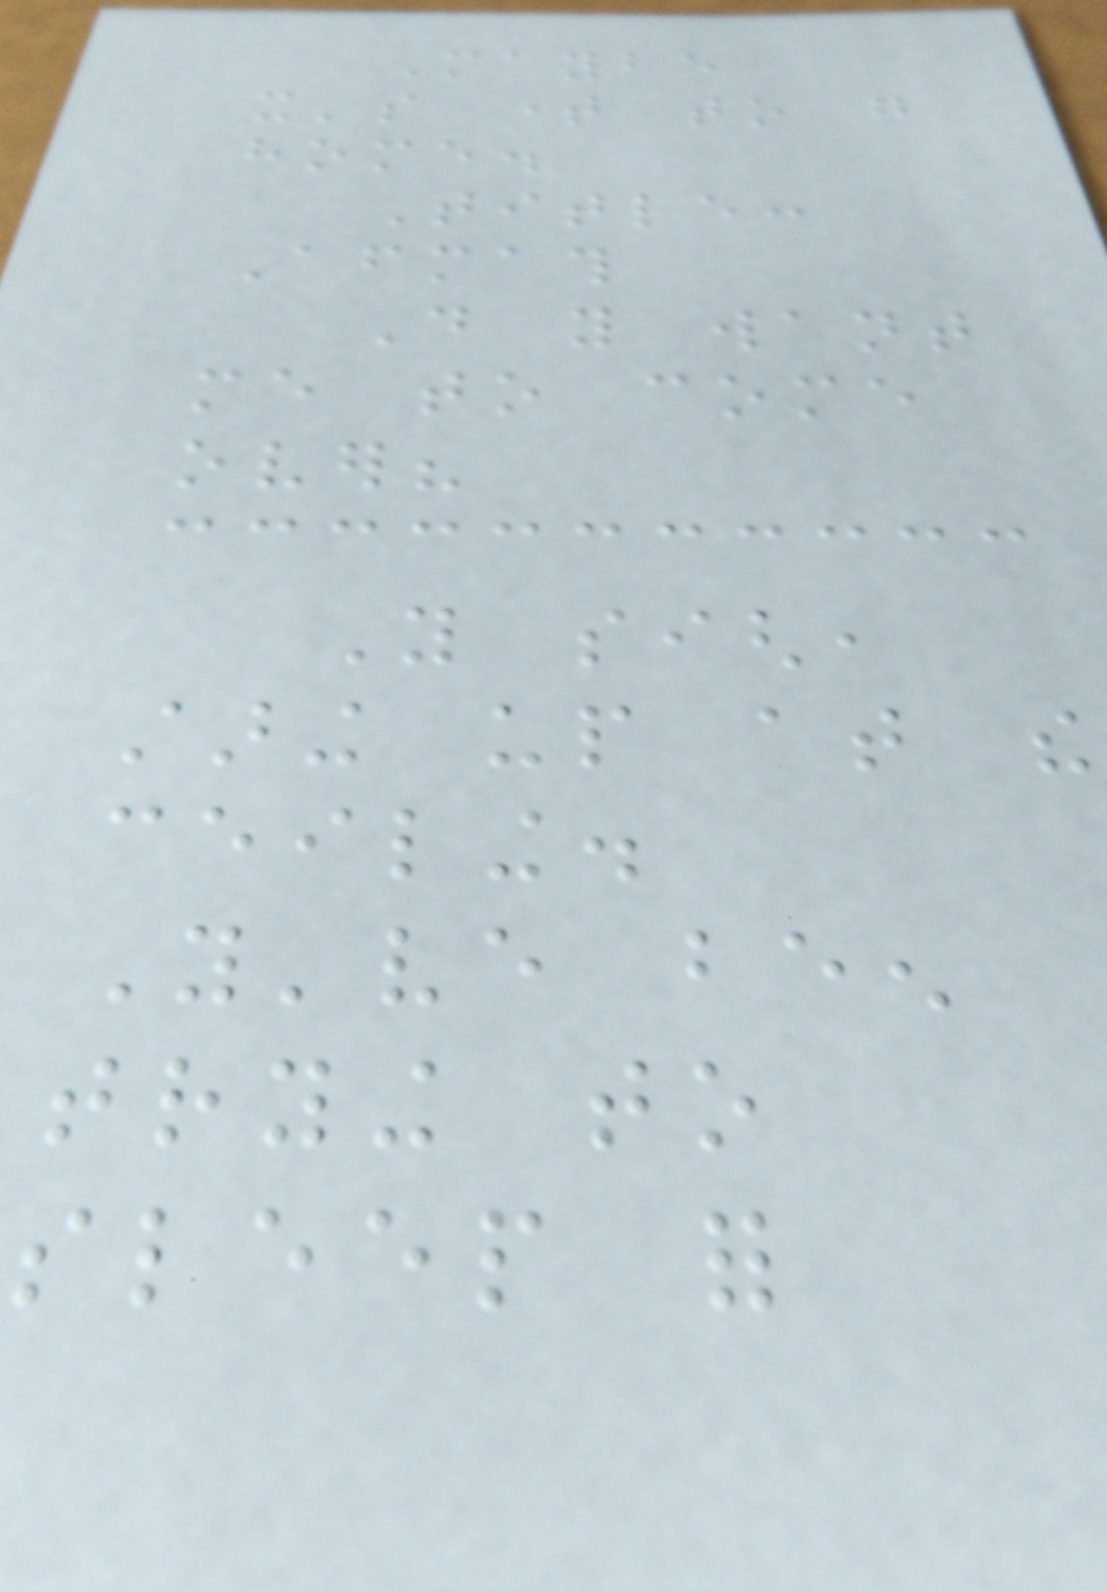Maybe
it's time to go
home.
Title:
Aftermath
Do you want
me to come
over?
You sigh,
staring up at the
ceiling.
You've been
trying to
sleep for
